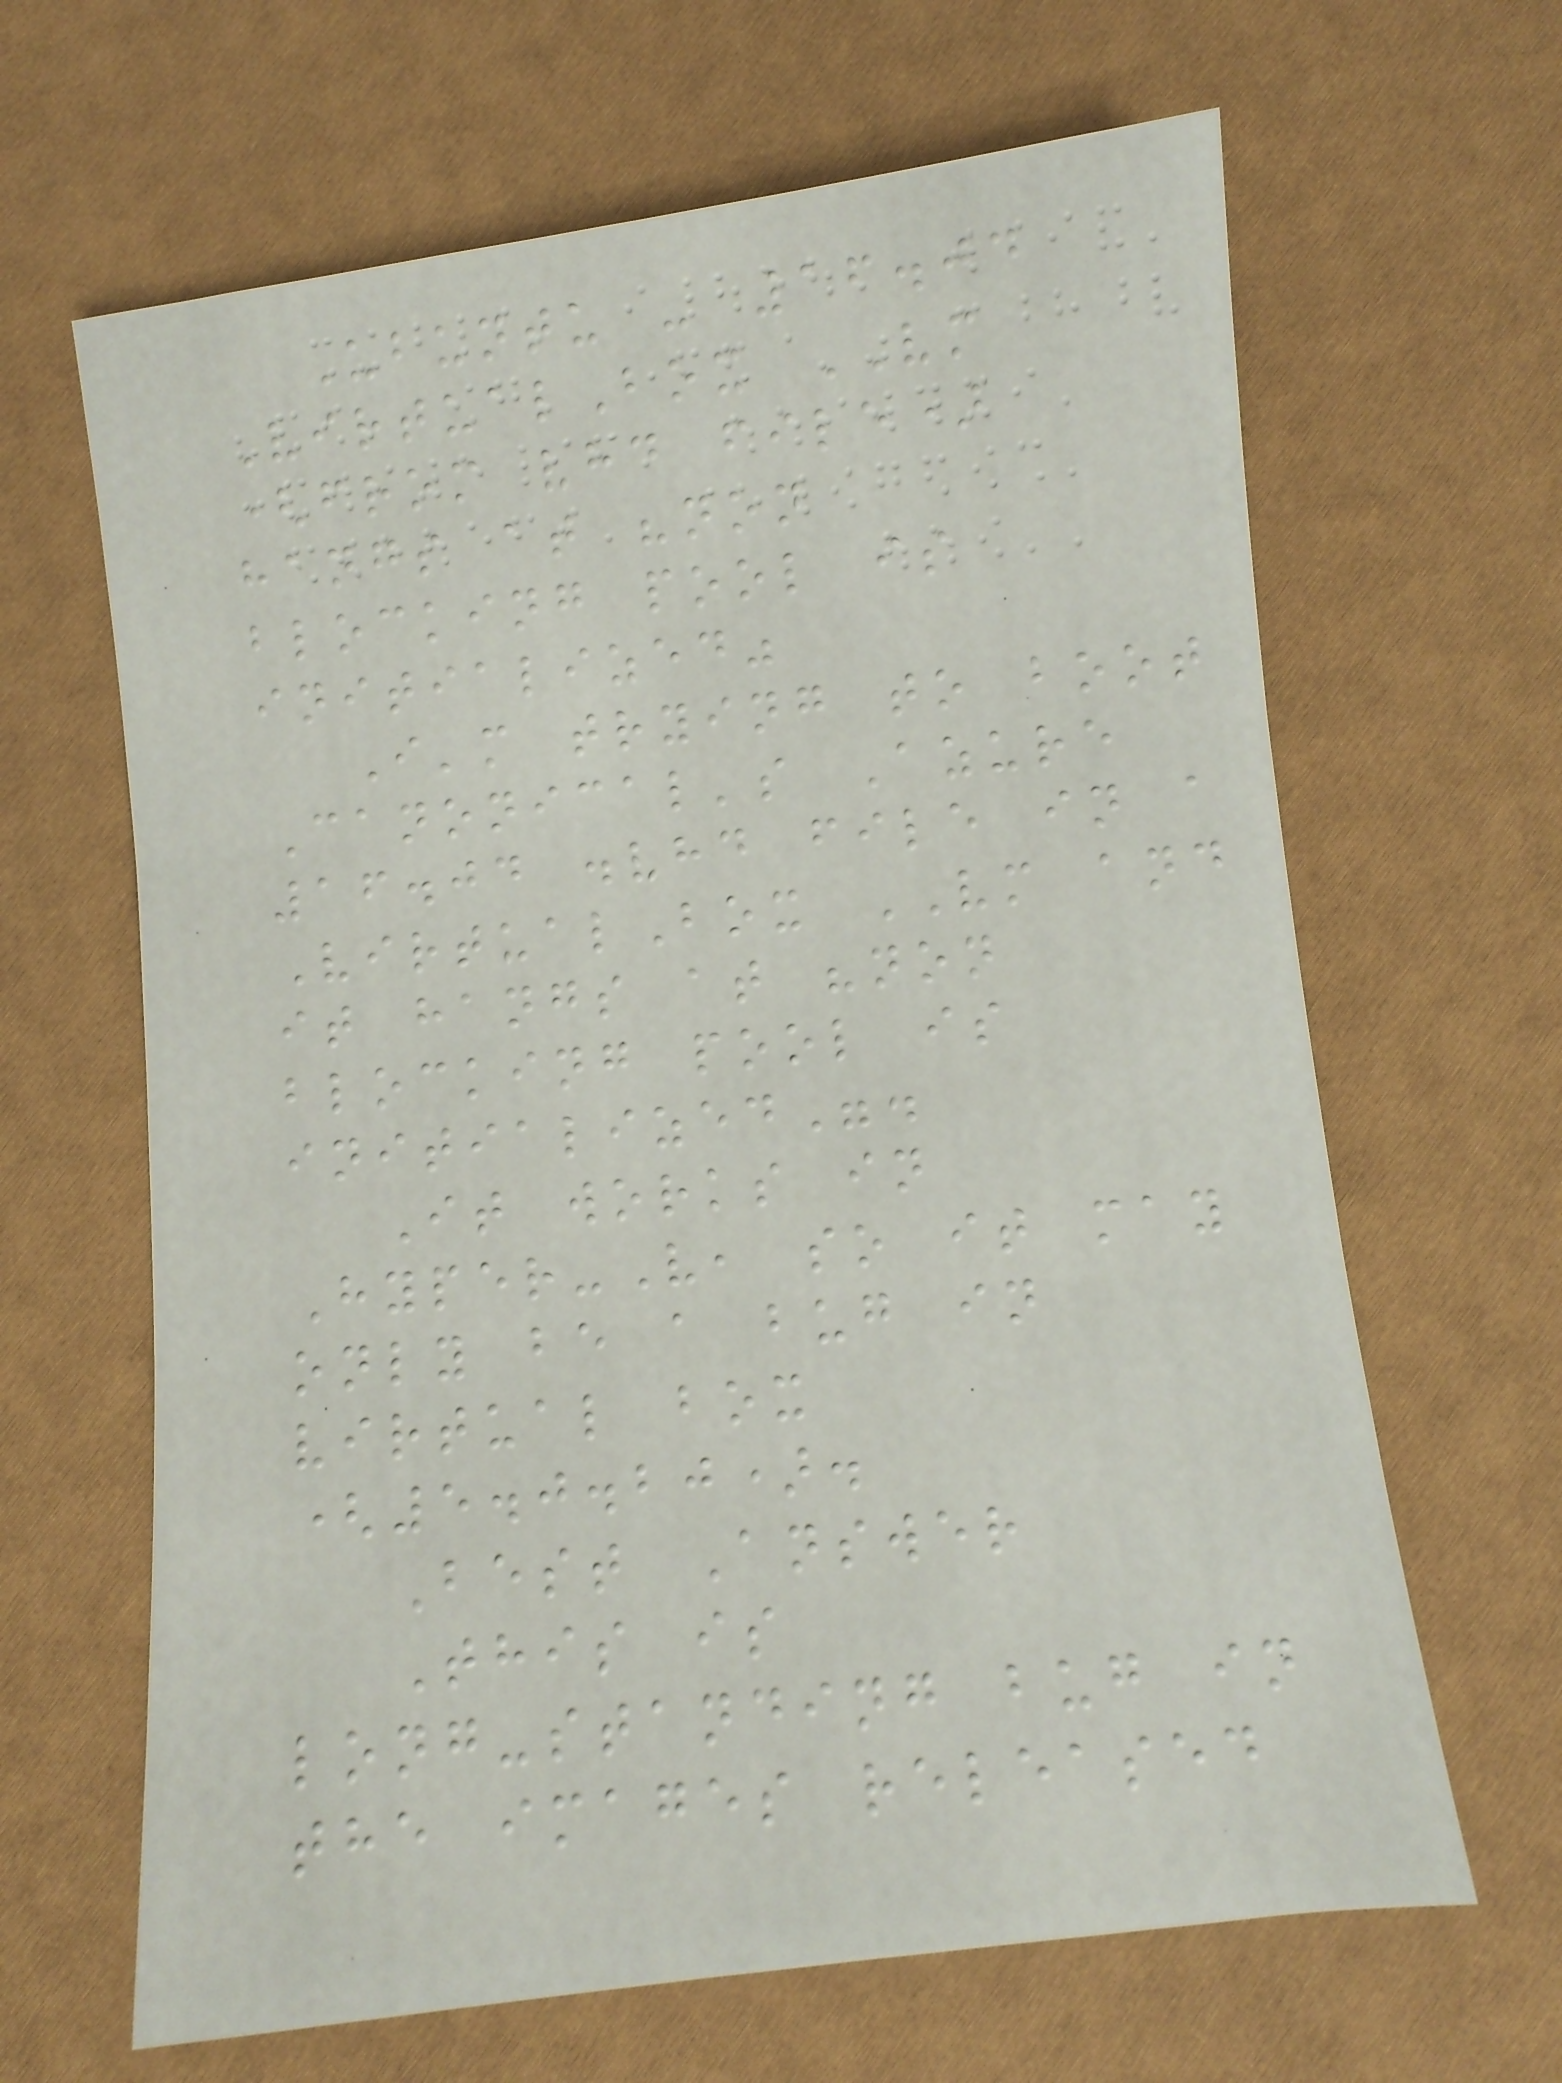Ubuntu - 16.04
VirtualBox VM
(from vhd file)
hangs at "non
blocking pool is
initialized"
I'm trying to boot
Canonical's Azure
16.04 .vhd file in a
VirtualBox VM and
it hangs at "non
blocking pool is
initialized".
It works in
Hyper-V, so it may
only be a bug in
virtual box
(5.0.20).
Best Answer
This is
long-standing bug in
the images released
